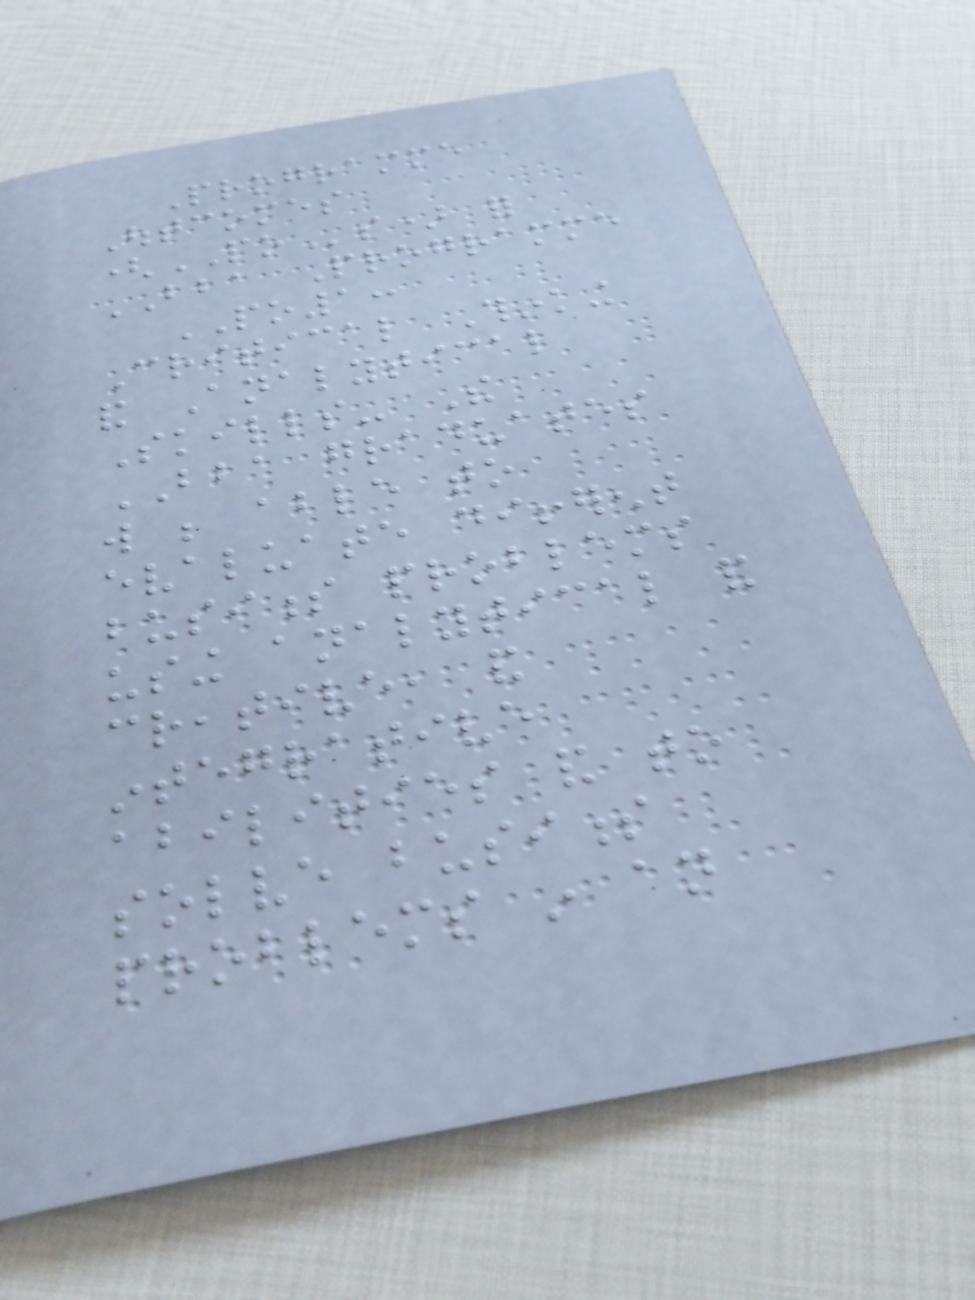Programme
Outcomes
(POs) for
BBA Programme
PO1:
Critical Thinking
and Analytical
Skills- The
BBA graduates
will be able to
evaluate different
business problems
using analytical and
creative, and
integrative
abilities and to
solve business
problems in an
